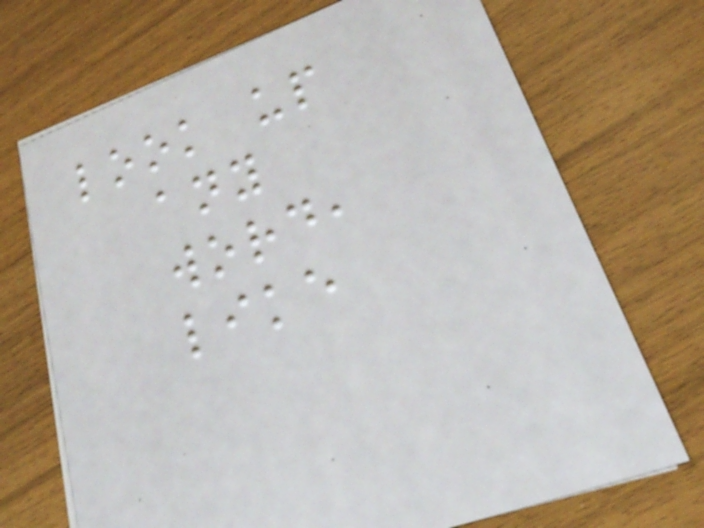look up
any
word,
like
